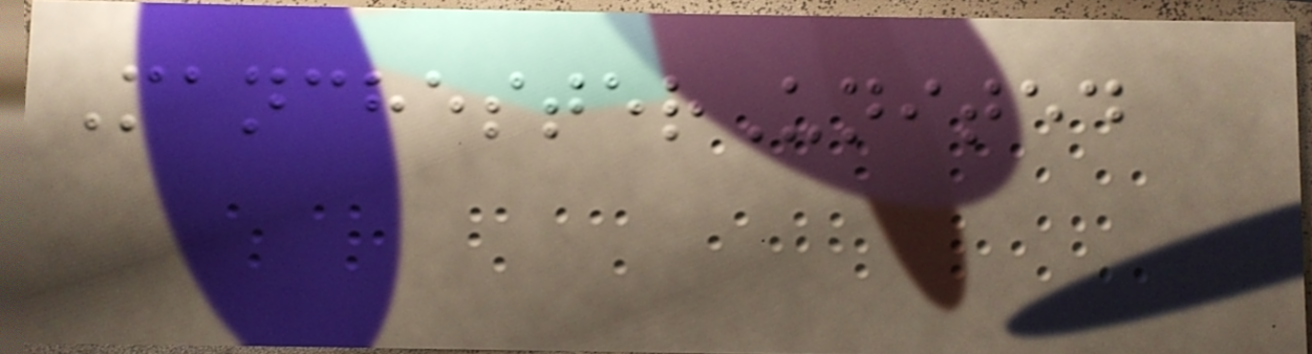ManchesterUnited
